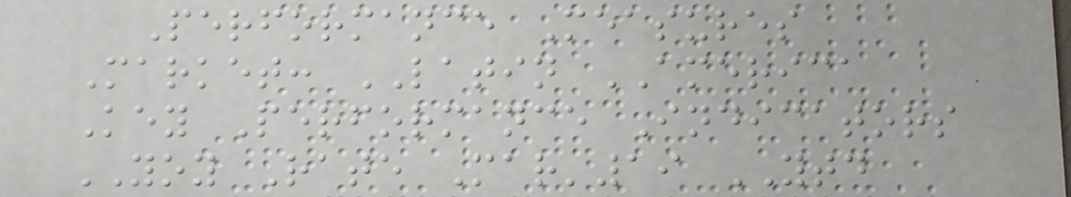Performance Measures
Market: LATIN AMERICA
Key Performance Indicators
YOY Rate Mar'19 YTD
